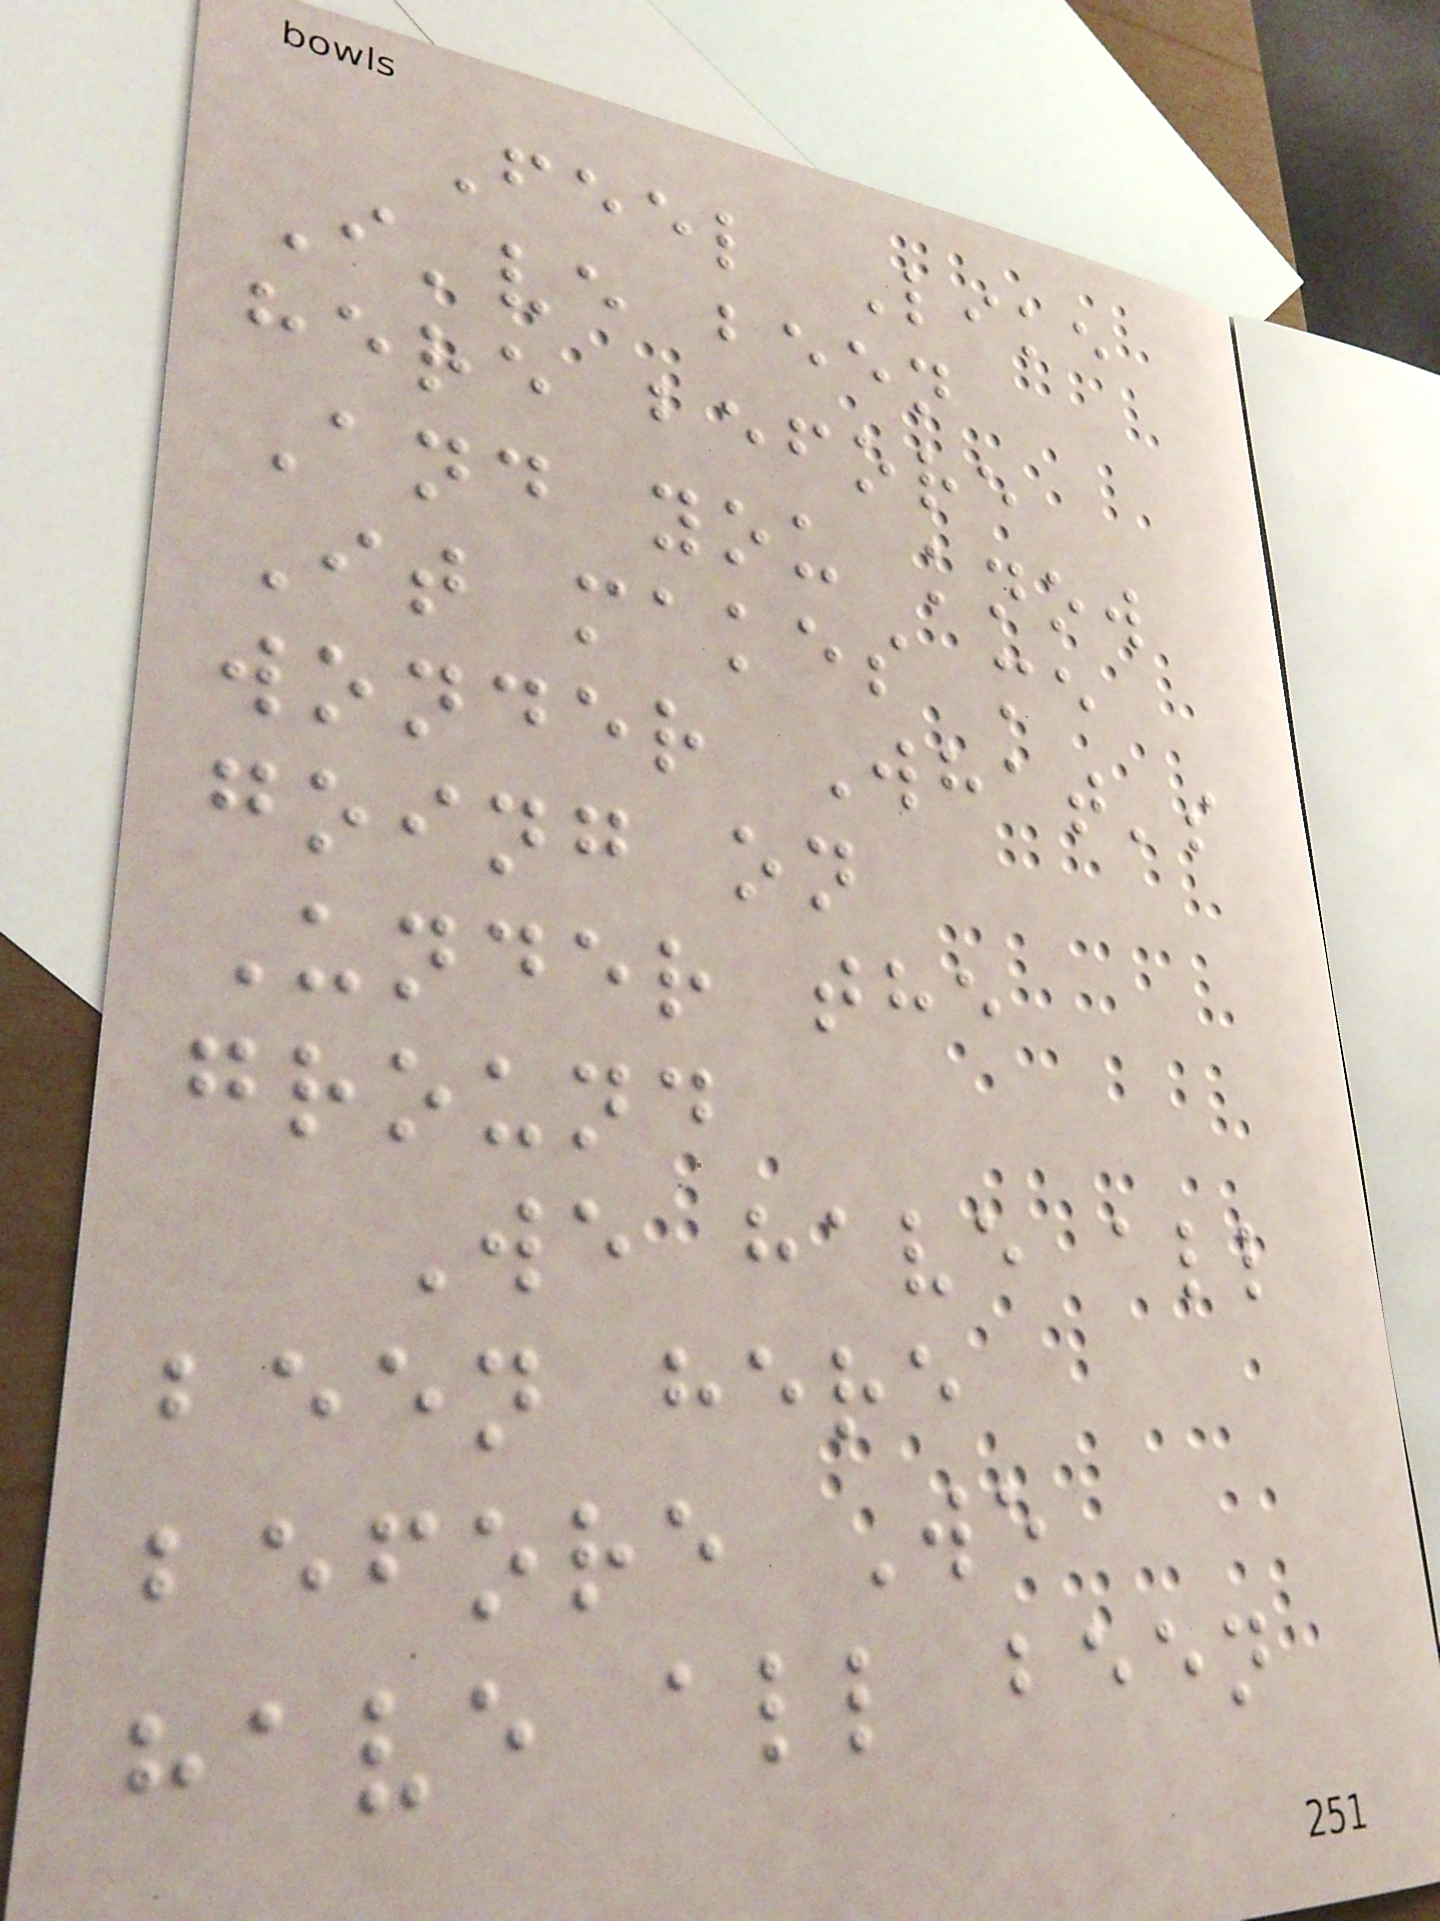Feel Like
I've been
here before
And you know
It makes me
wonder What's
going on
Under the
ground
We have all
been here
before We
have all been
